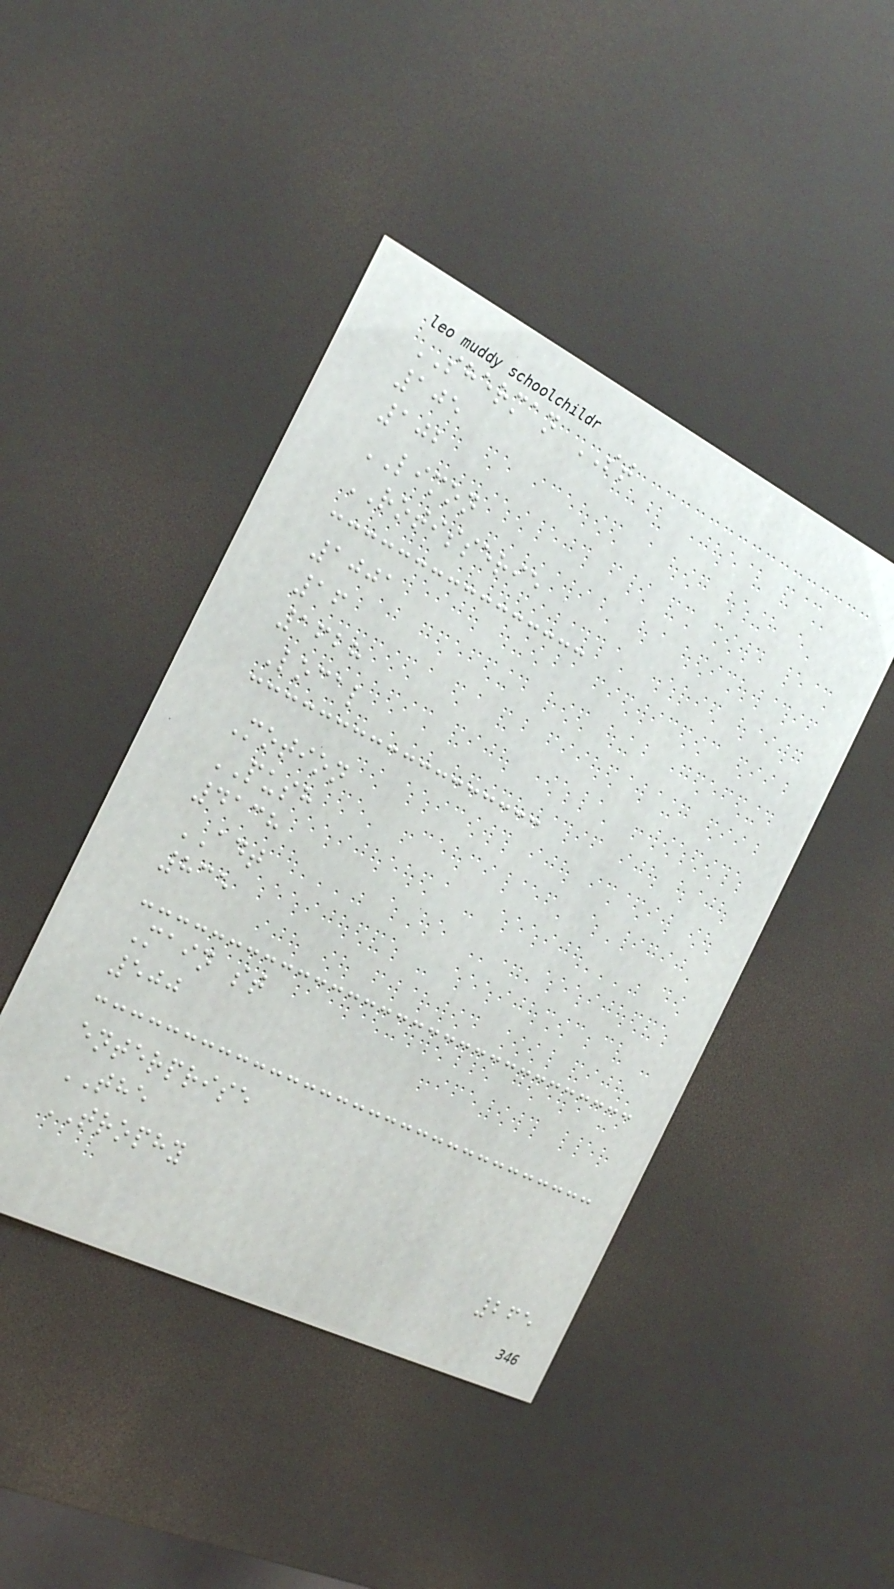SHERMAN ST
105
102
LIMON
ROTISSERIE
1001
16
1628
Local
Motion
PUSH
4138
ADT
835
Main st
500
enterprise
THE
TROPHY
265
